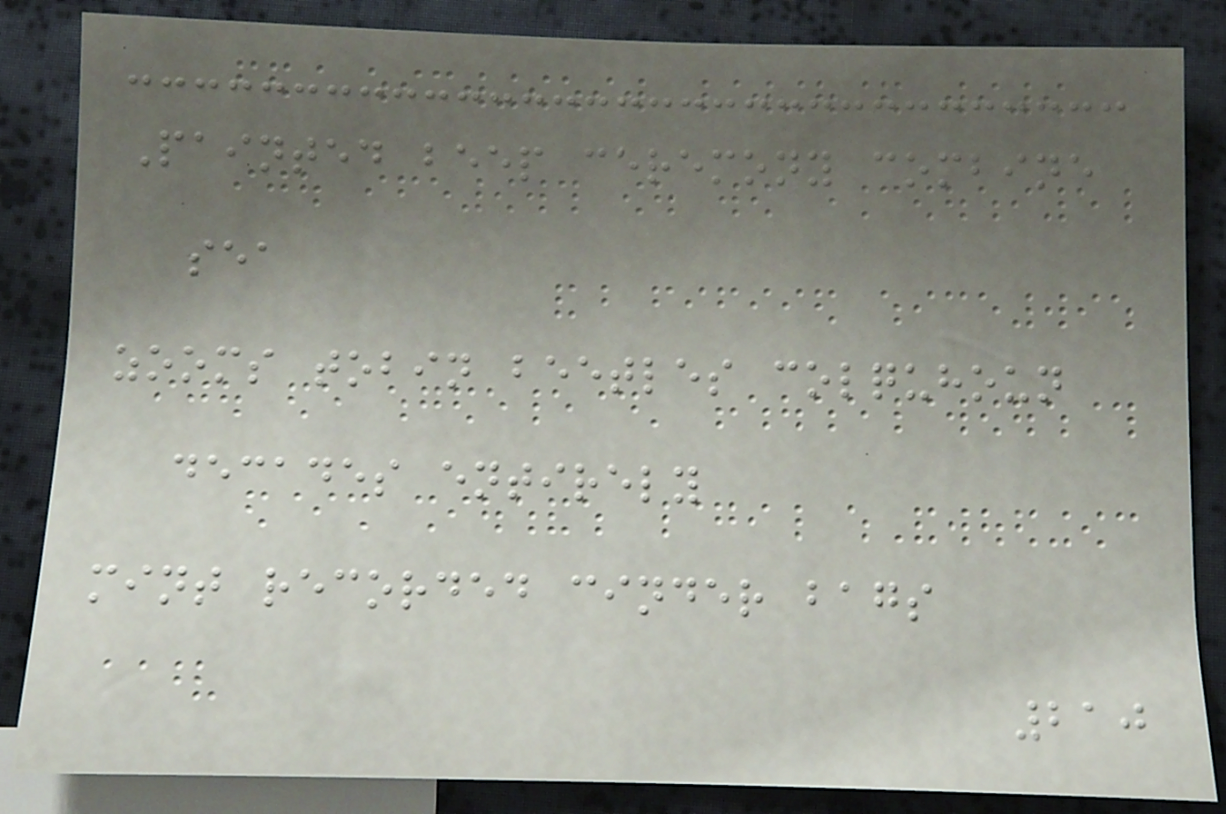Painted beep ceremony combine
sea
zooms tobin beetles colquhoun
decades entirely
mint recorded cinder bags
210
